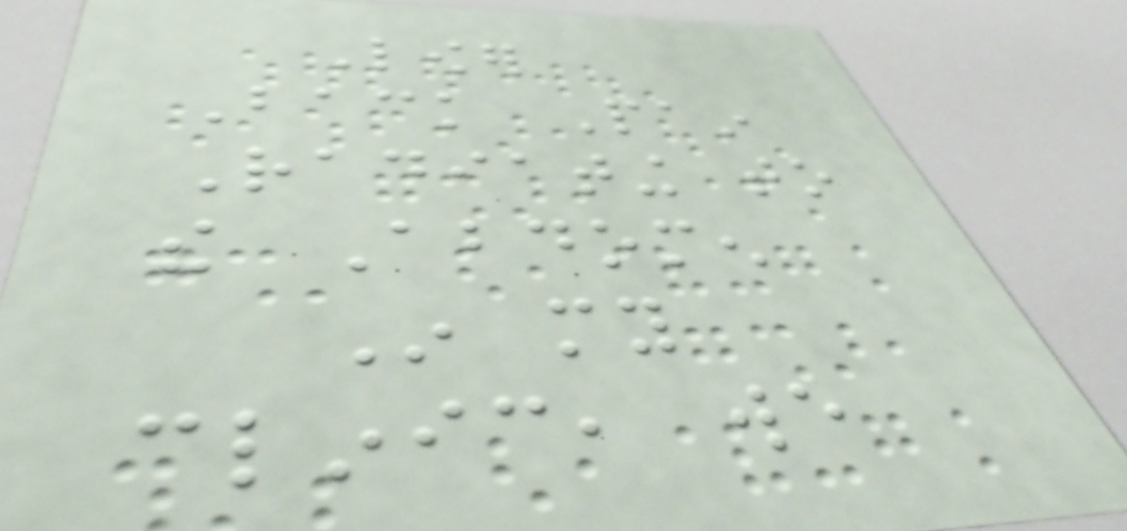Lower
Back Pain
Radiating to
the Abdomen
In my
clinic, we
